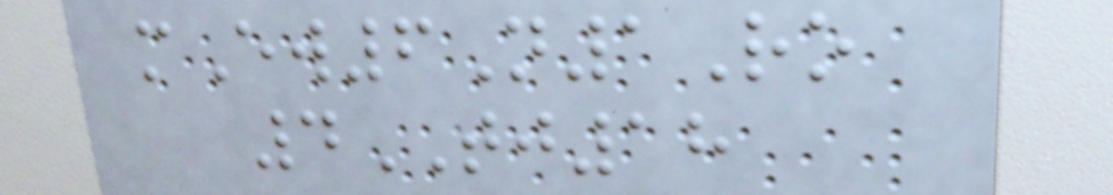mEw6N1Ro
4TJ18
